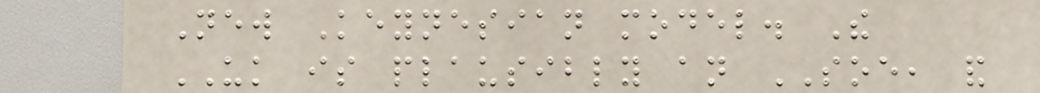New Keynesian model. The
UK is plausibly an SOE, and
